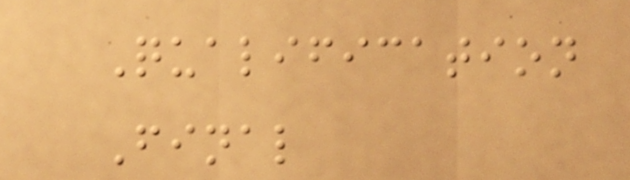Qualification
Final
